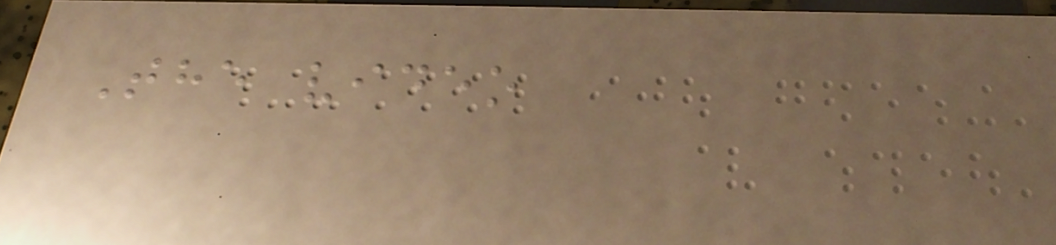The video
